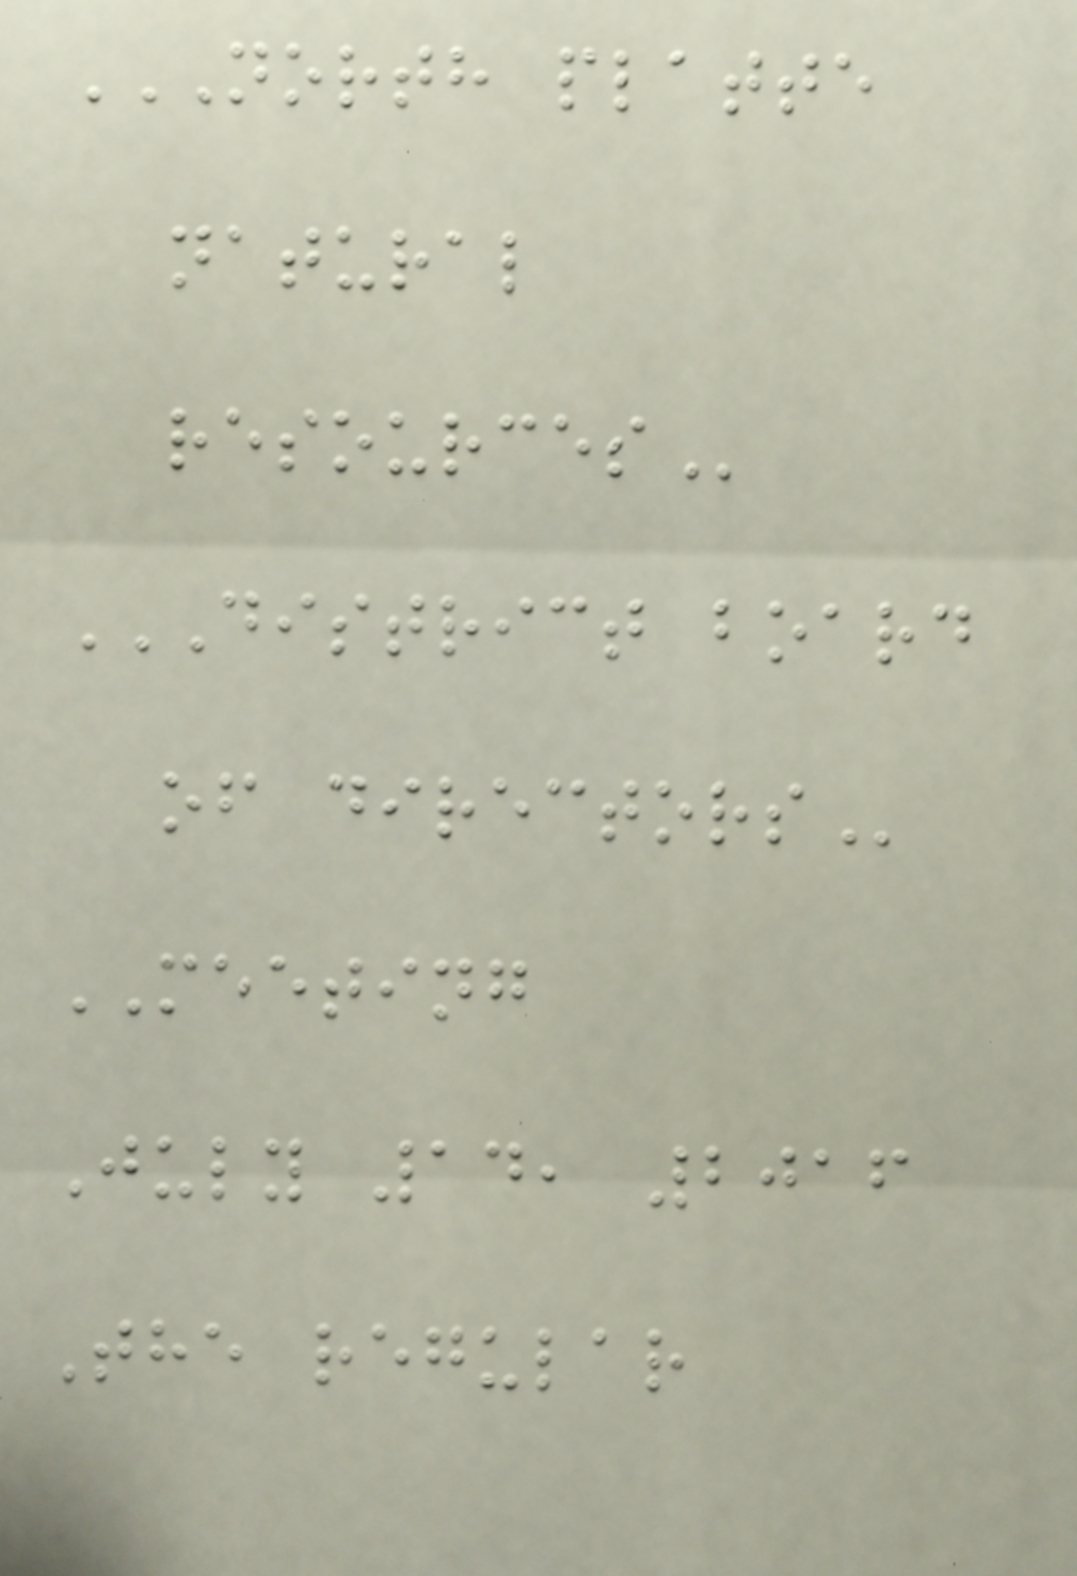NORTH PLATTE
NATURAL
RESOURCES
DISTRICT BOARD
OF DIRECTORS
MEETING
July 14, 2016
The regular
